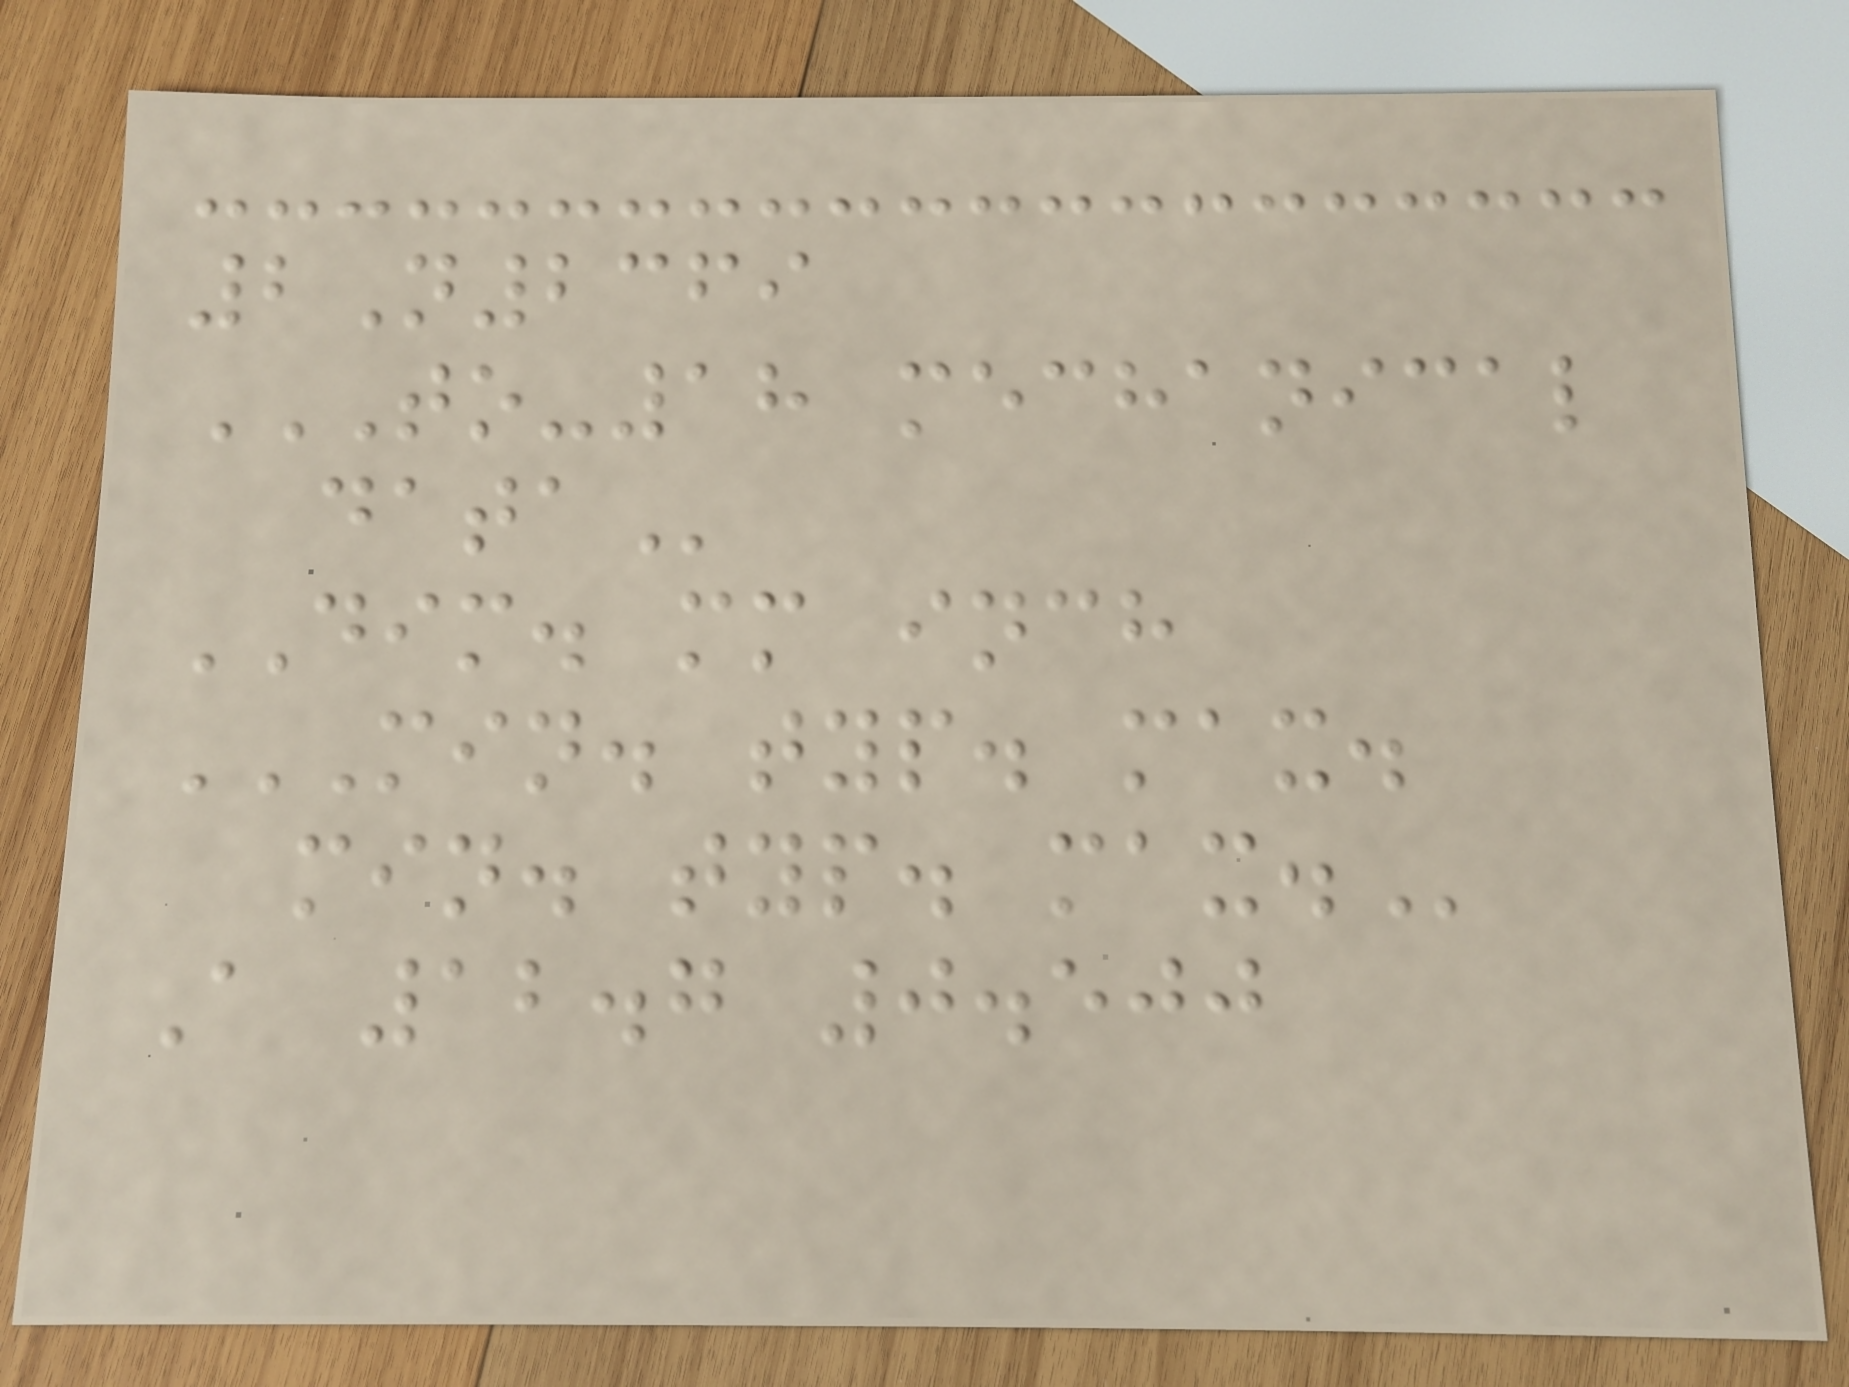2N2369
TO-18 MECHANICAL
DATA
DIM. mm inch
MIN. TYP. MAX.
MIN. TYP. MAX.
A 12.7 0.500
